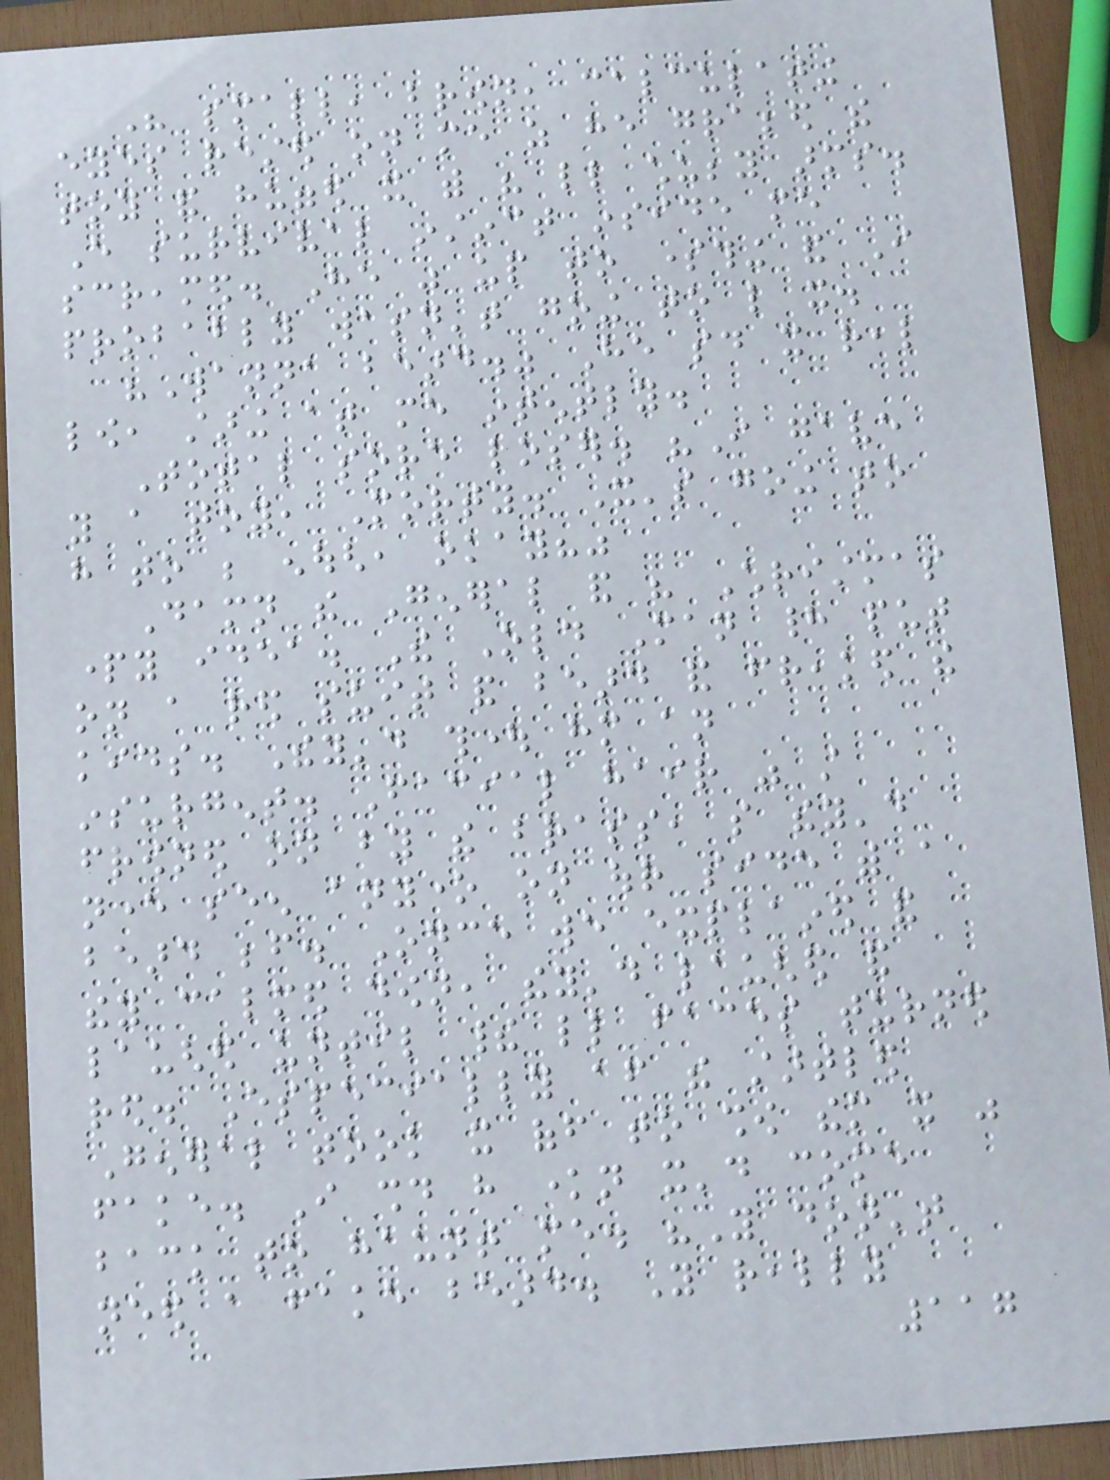His small, brown, calculating
eyes rested on me as he grabbed the
toy and hugged it with his little chubby arms.
Every survival instinct inside me
screamed. He was up to something and I
probably wasn't going to like it.
"Wanna beard." He said it real
low, staring at me intently.
Total sore loser. "I gave
you a toy, Morty. It's going to
have to be enough, okay?"
Damn the General and his Christmas
party idea. The Old Man had put
on a red suit and beard and freaked the
kids. They'd thought him an
insurgent. Facial hair was still
frowned on by the brass, so they'd
never seen anyone on our side with a
beard before. Once we explained and
they calmed down, they'd laughed and
laughed until their little faces turned
red. Especially after the startled
General took it off to show them it was
fake. I should have known it'd come
back to haunt me. "You don't
need a fake beard. You really
117
